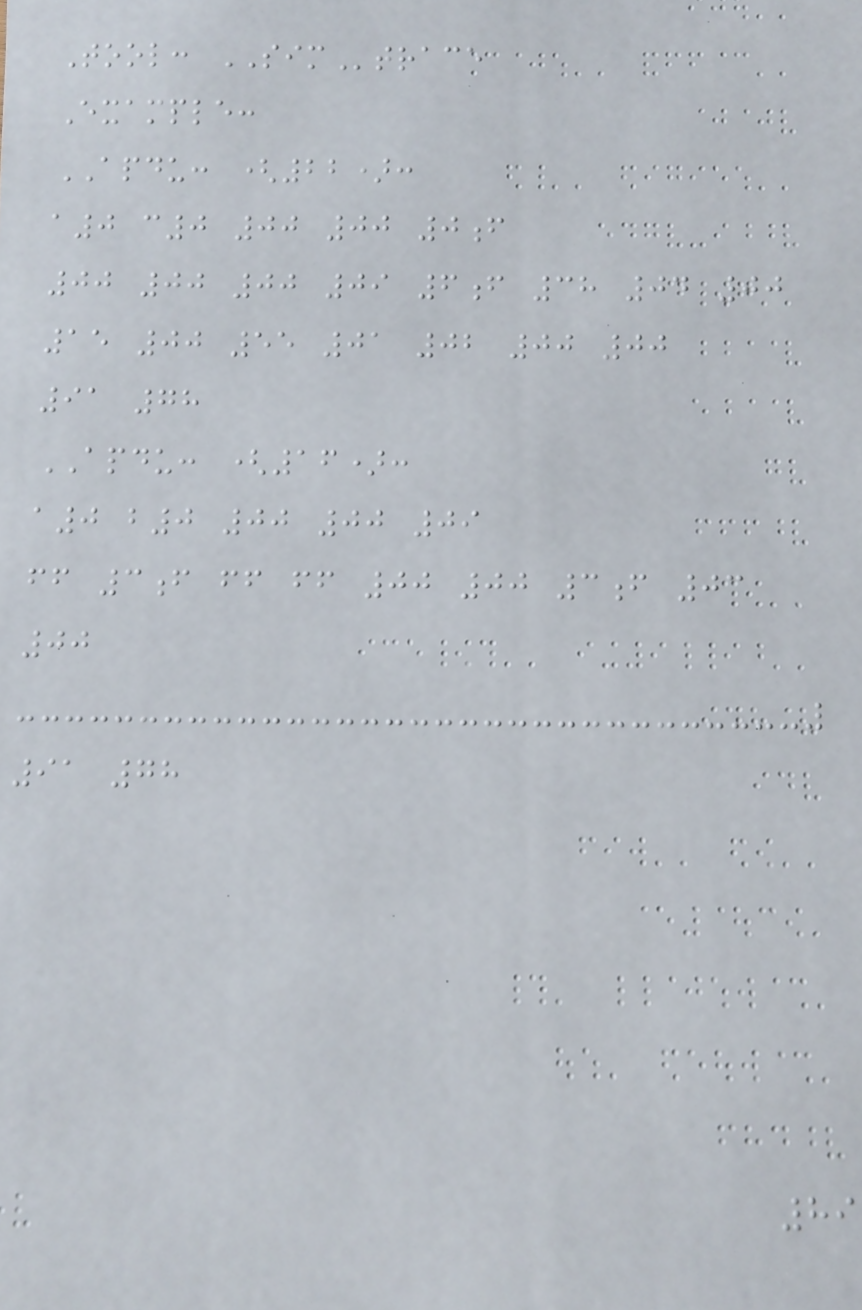Tool: SIMtrace
Example:
APDU: (22):
a0 c0 00 00 0f
00 00 00 09 6f 38 04 00
15 00 55 01 02 00 00
91 78
APDU: (16):
a0 b0 00 00 09
ff 3f ff ff 00 00 3f 03
00
91 78
89
